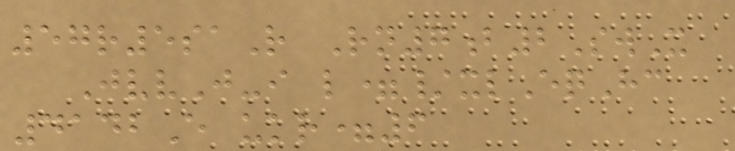57r5saR Rn7b2SwX
JvvJ-i l=/xlEqHc
4142E ukr=6
